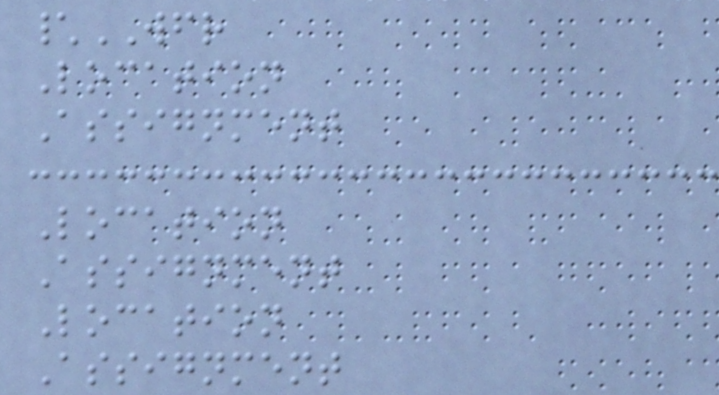\WFR
Location
Assignment
Location
Assignment
Location
Assignment
